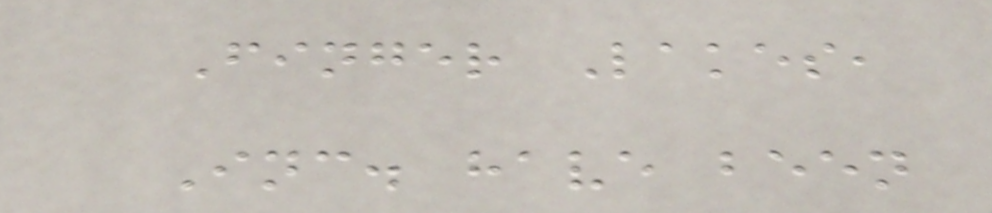Finger Lakes,
Inc. have been
